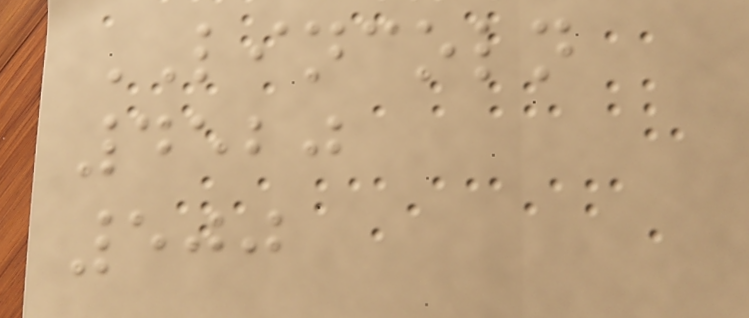LINCOLN
4520
500
